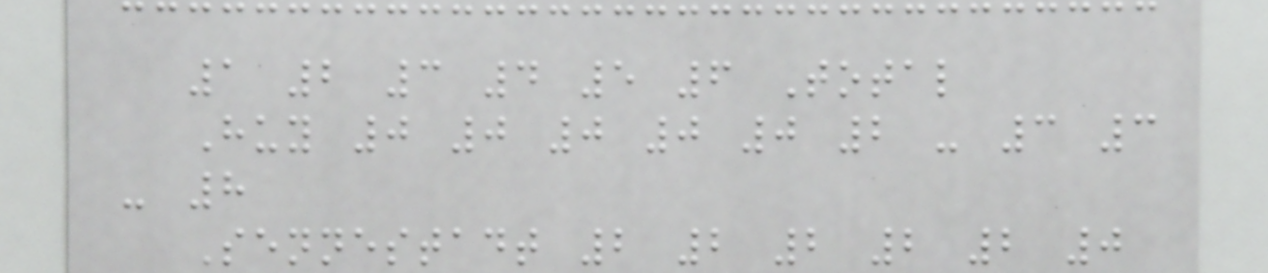1 2 3 4 5 6 Total
Huy 0 0 0 0 0 2 - 3 3
- 8
Sennestadt 2 2 2 2 2 0
